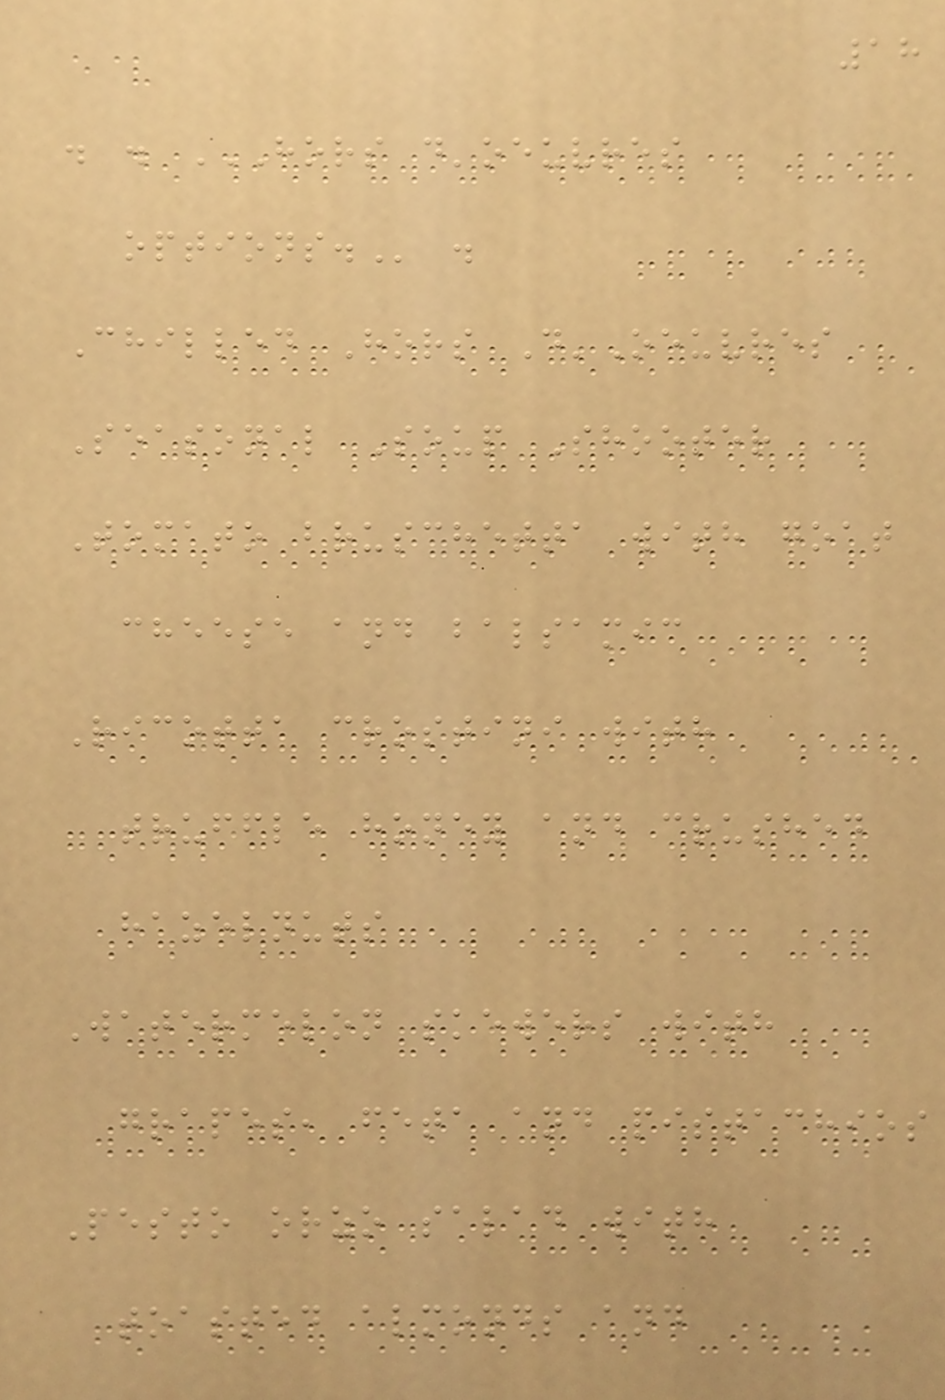18
. . HORS D'OEUVRES
OPTIONS. .
Chilled Hors D'Oeuvres
Seasonal Soup Shooter
Tomato bruschetta with goat
cheese and balsamic
Ricotta crostini with
truffle honey and crushed
hazelnuts
Watermelon skewers with
grapes, feta and pistachios
Pesto orzo salad with
toasted almonds and
